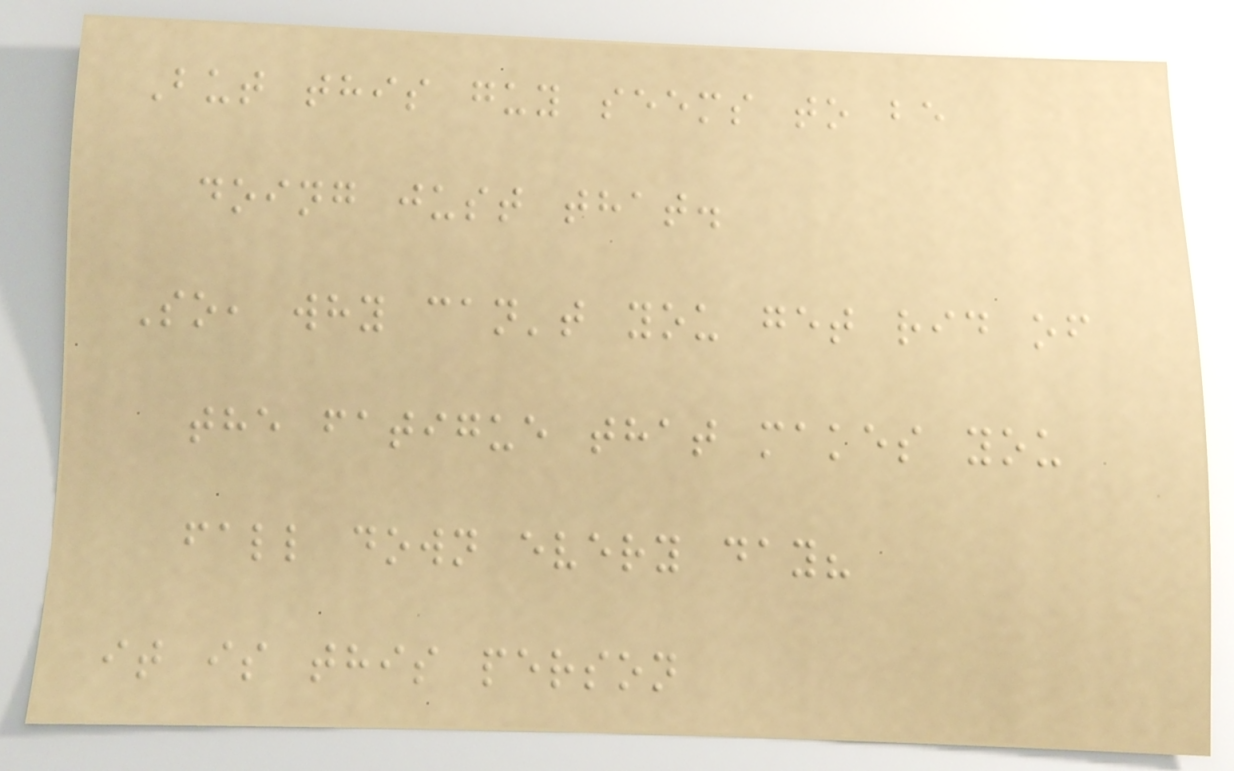But this guy seems to be
doing just that.
So, why can't you get rid of
the fatigue that makes you
fall down every day?
it is this person
